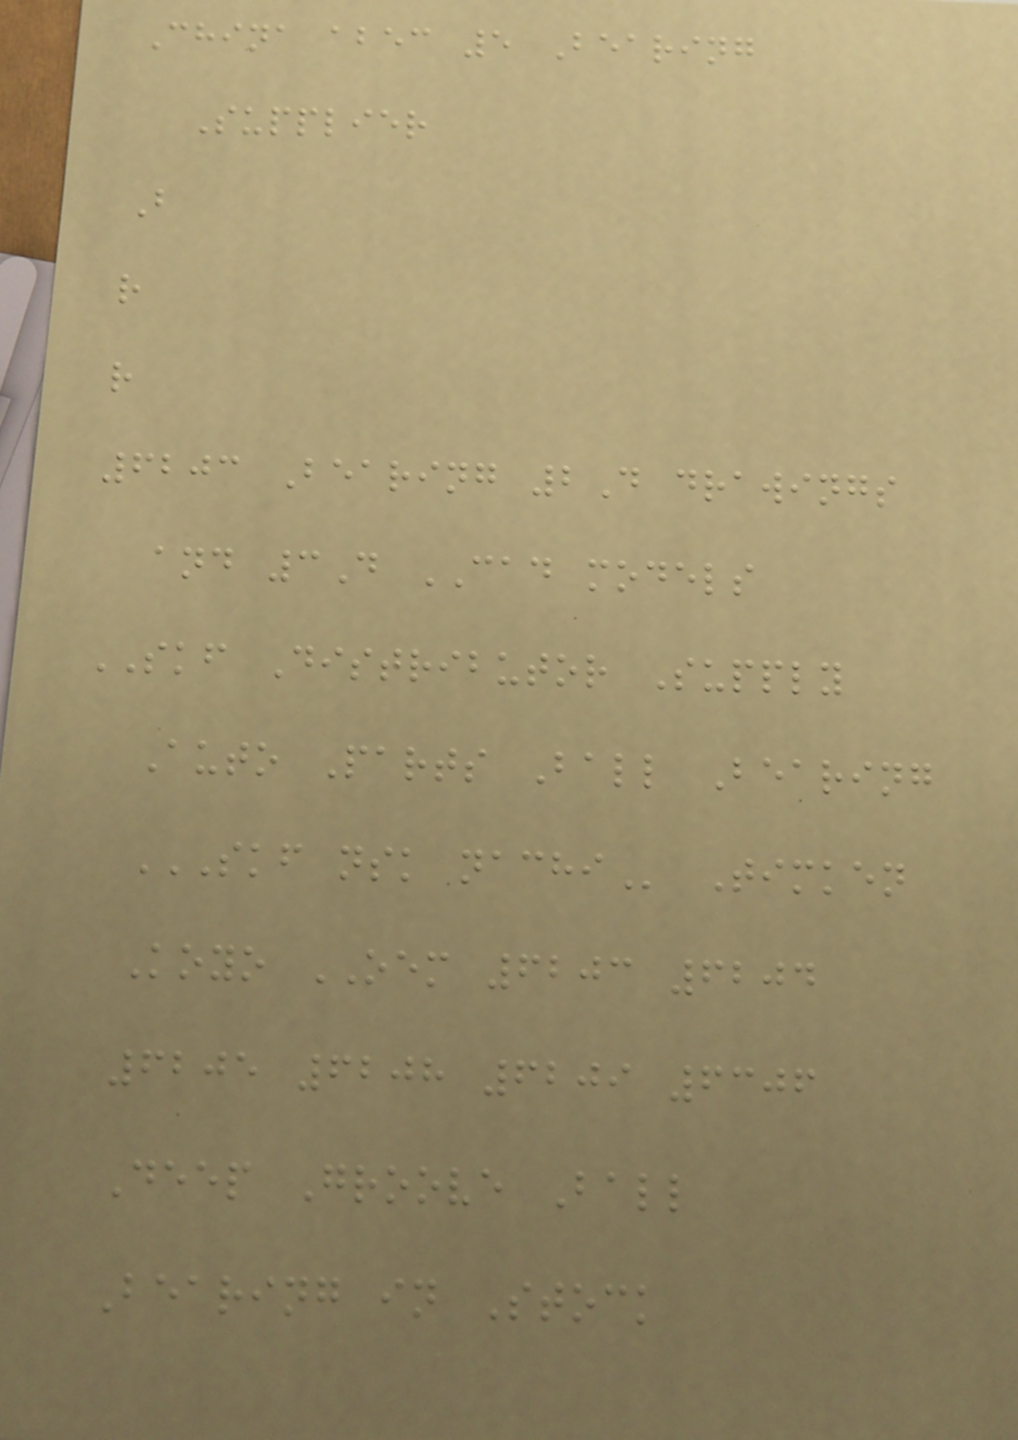China abec 5 Bearing
Supplier
B
r
r
6203 Bearing 2D drawings
and 3D CAD models
SKF Distributor Supply
Auto Parts Ball Bearing
SKF NSK NACHI Timken
Koyo OEM 6203 6204
6205 6208 6209 6306
Deep Groove Ball
Bearing in Stock
